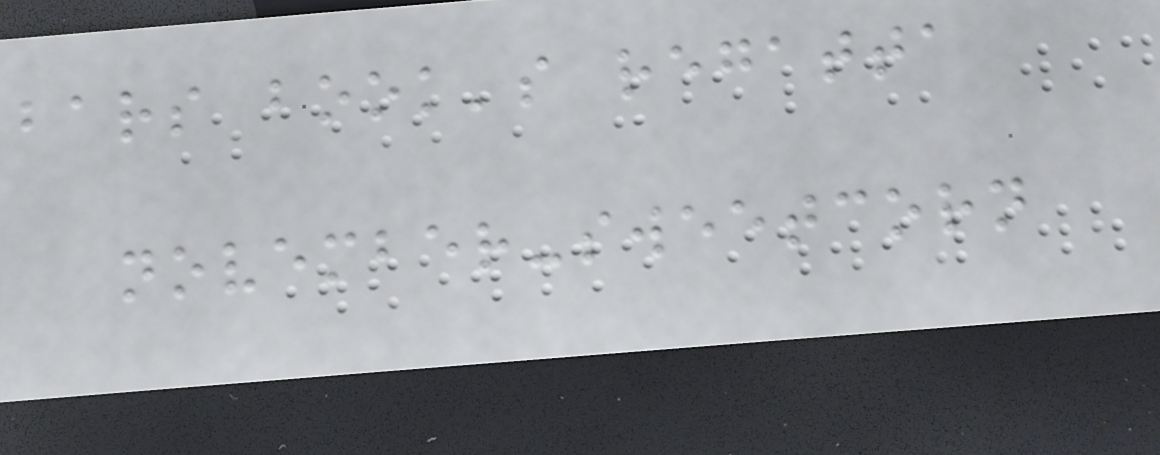bars book's regatta
november-sweetcorn
